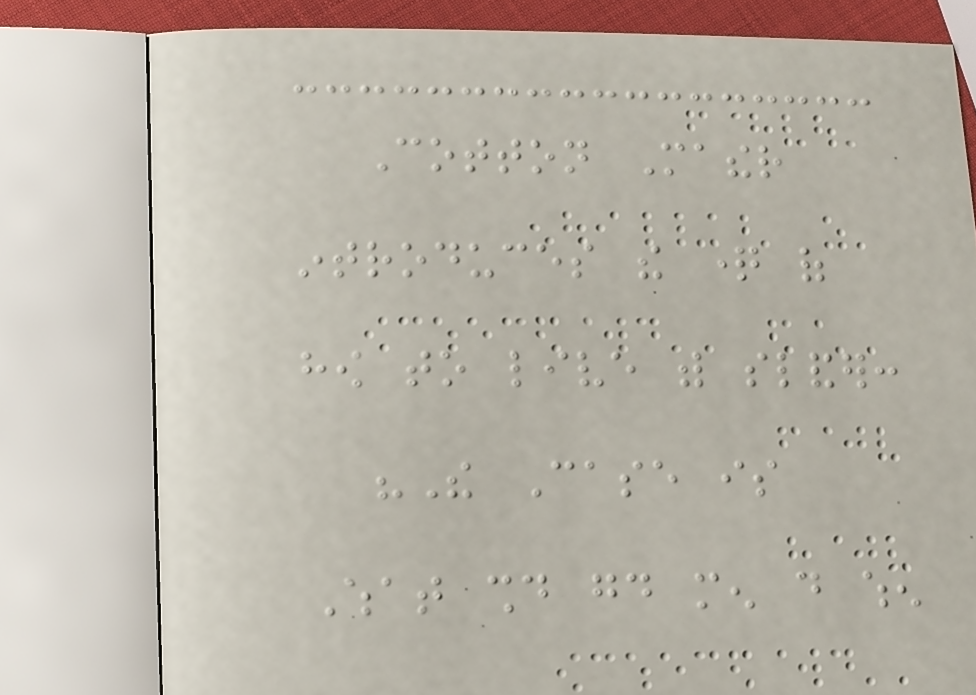Cotton Mather
introduces the question of
how to live with slander:
"The Case is
What should good men do when
